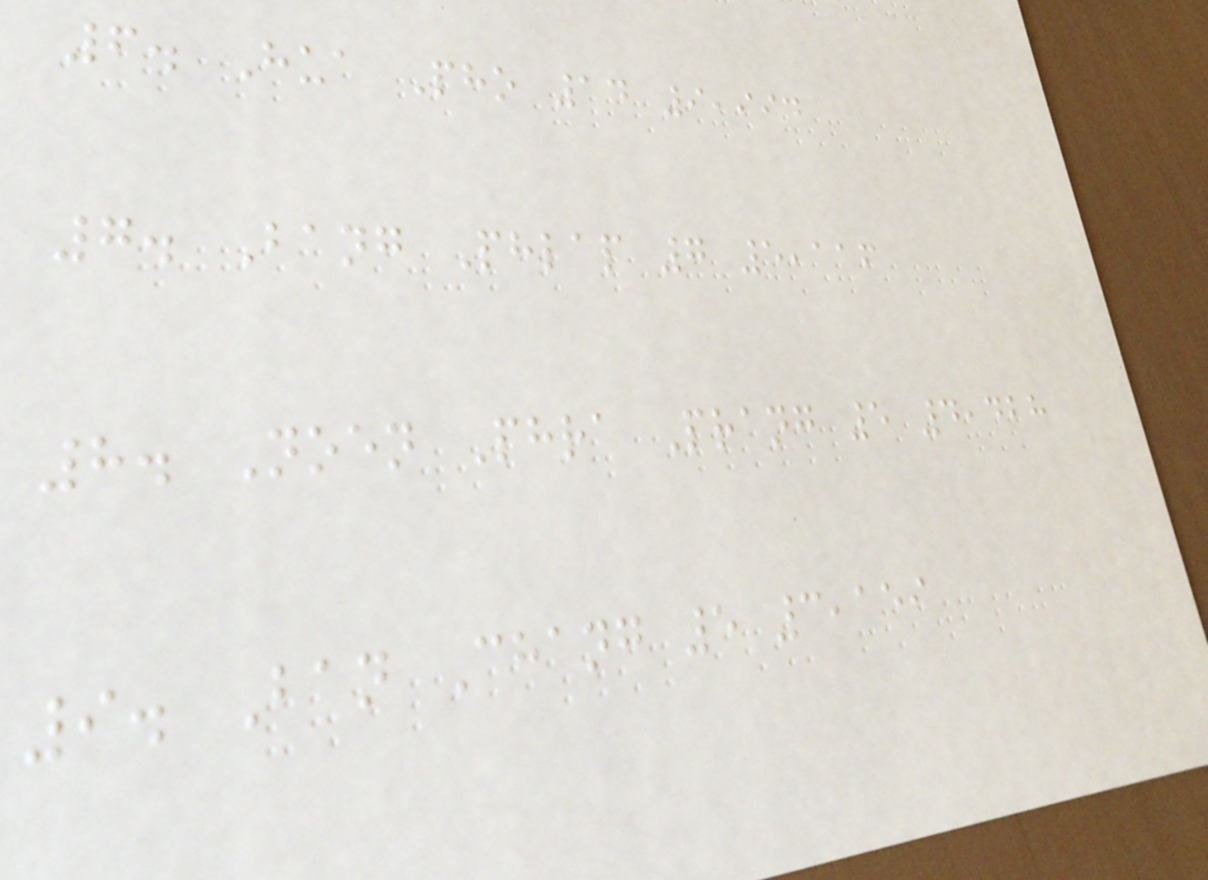6. Hua Pho 14 9,994
7. Bang Phlap 7 5,116
8. Noen Phra Prang 5 4,428
9. Ban Chang 5 3,159
